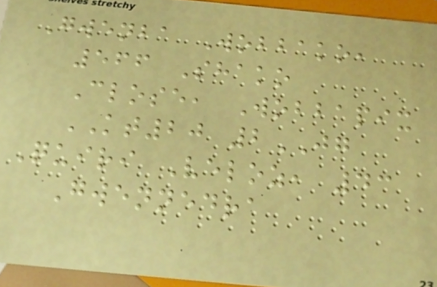Gwenba Wobbako,
566 Shako
Close, Wobbapix
KT20 2JG
Quiri Veloz, 43
Gwennedra
